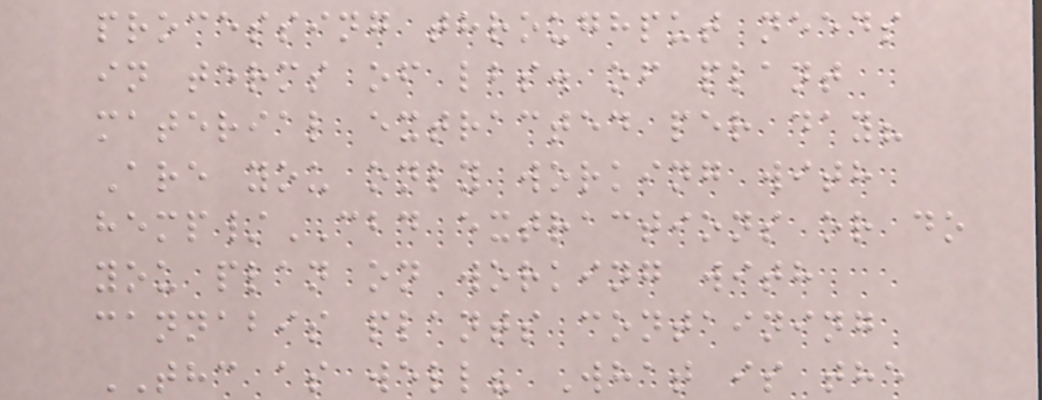processing throughput needs
in terms of lbs. of plant
material extracted per day?
Are you only working with
hemp/CBD extractions or do
you plan on working with
cannabis plants containing
THC as well? What is the
